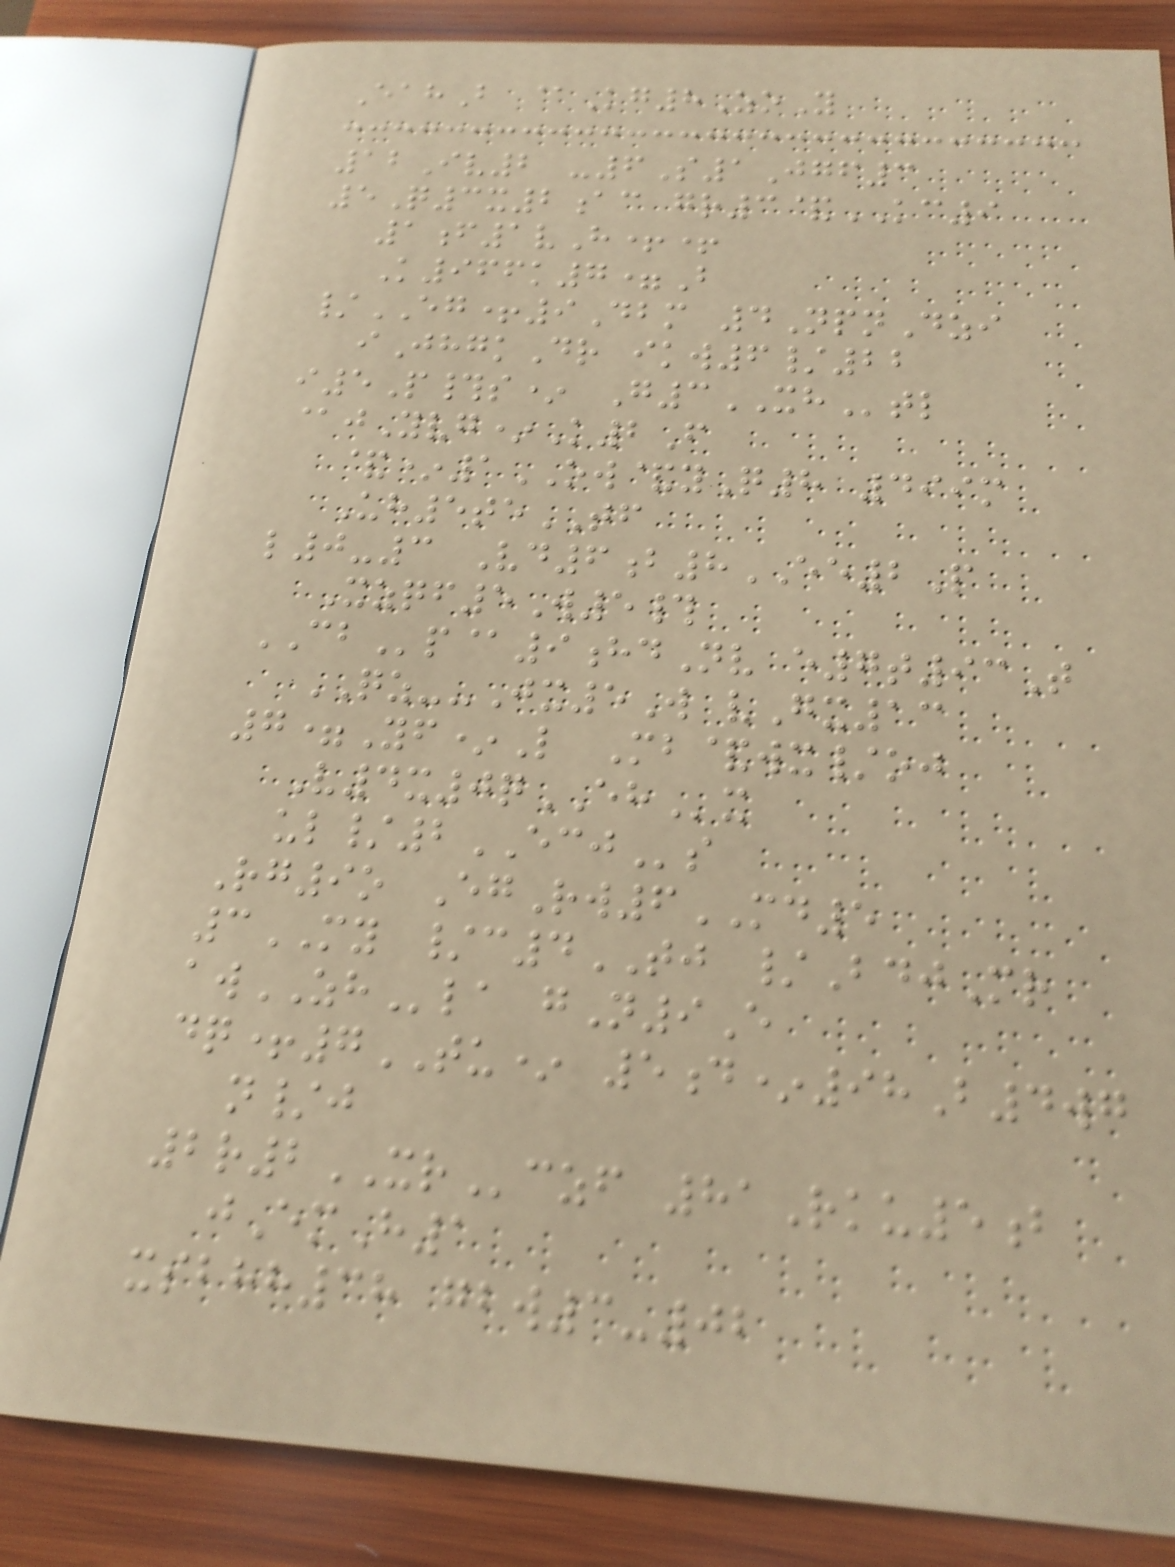EahB @Kg8ZoY
12Iv2 -6S1Jgf3
5Q3x2ac gr3&KC9
1f1vH++
K966k7=B
/EG+9Dbm 4NpnDzi
iJhgkDr ikw6/22
i5P#s* G3XHtl
@jYvg*K2F
&*1OW&yQ8 499m
Uh5teTF
l0-3 Vd6b8EE2P
Xzqf5W5#
CBp@9hdNv e7t93T
QZ--Jx5W vGx13
7=Yf*L Mb&wx/oj
V4x0qEHx
ul/2ECJs
Rg9o EgRw6MD5
3MY /c4TJ /BdjMr
awZHla gN9E
dq+7TU* 5d*98B4wg
n/j
2r2XRczf 81Rku5b
jEmH1
xsbhh38 gbw3-02
